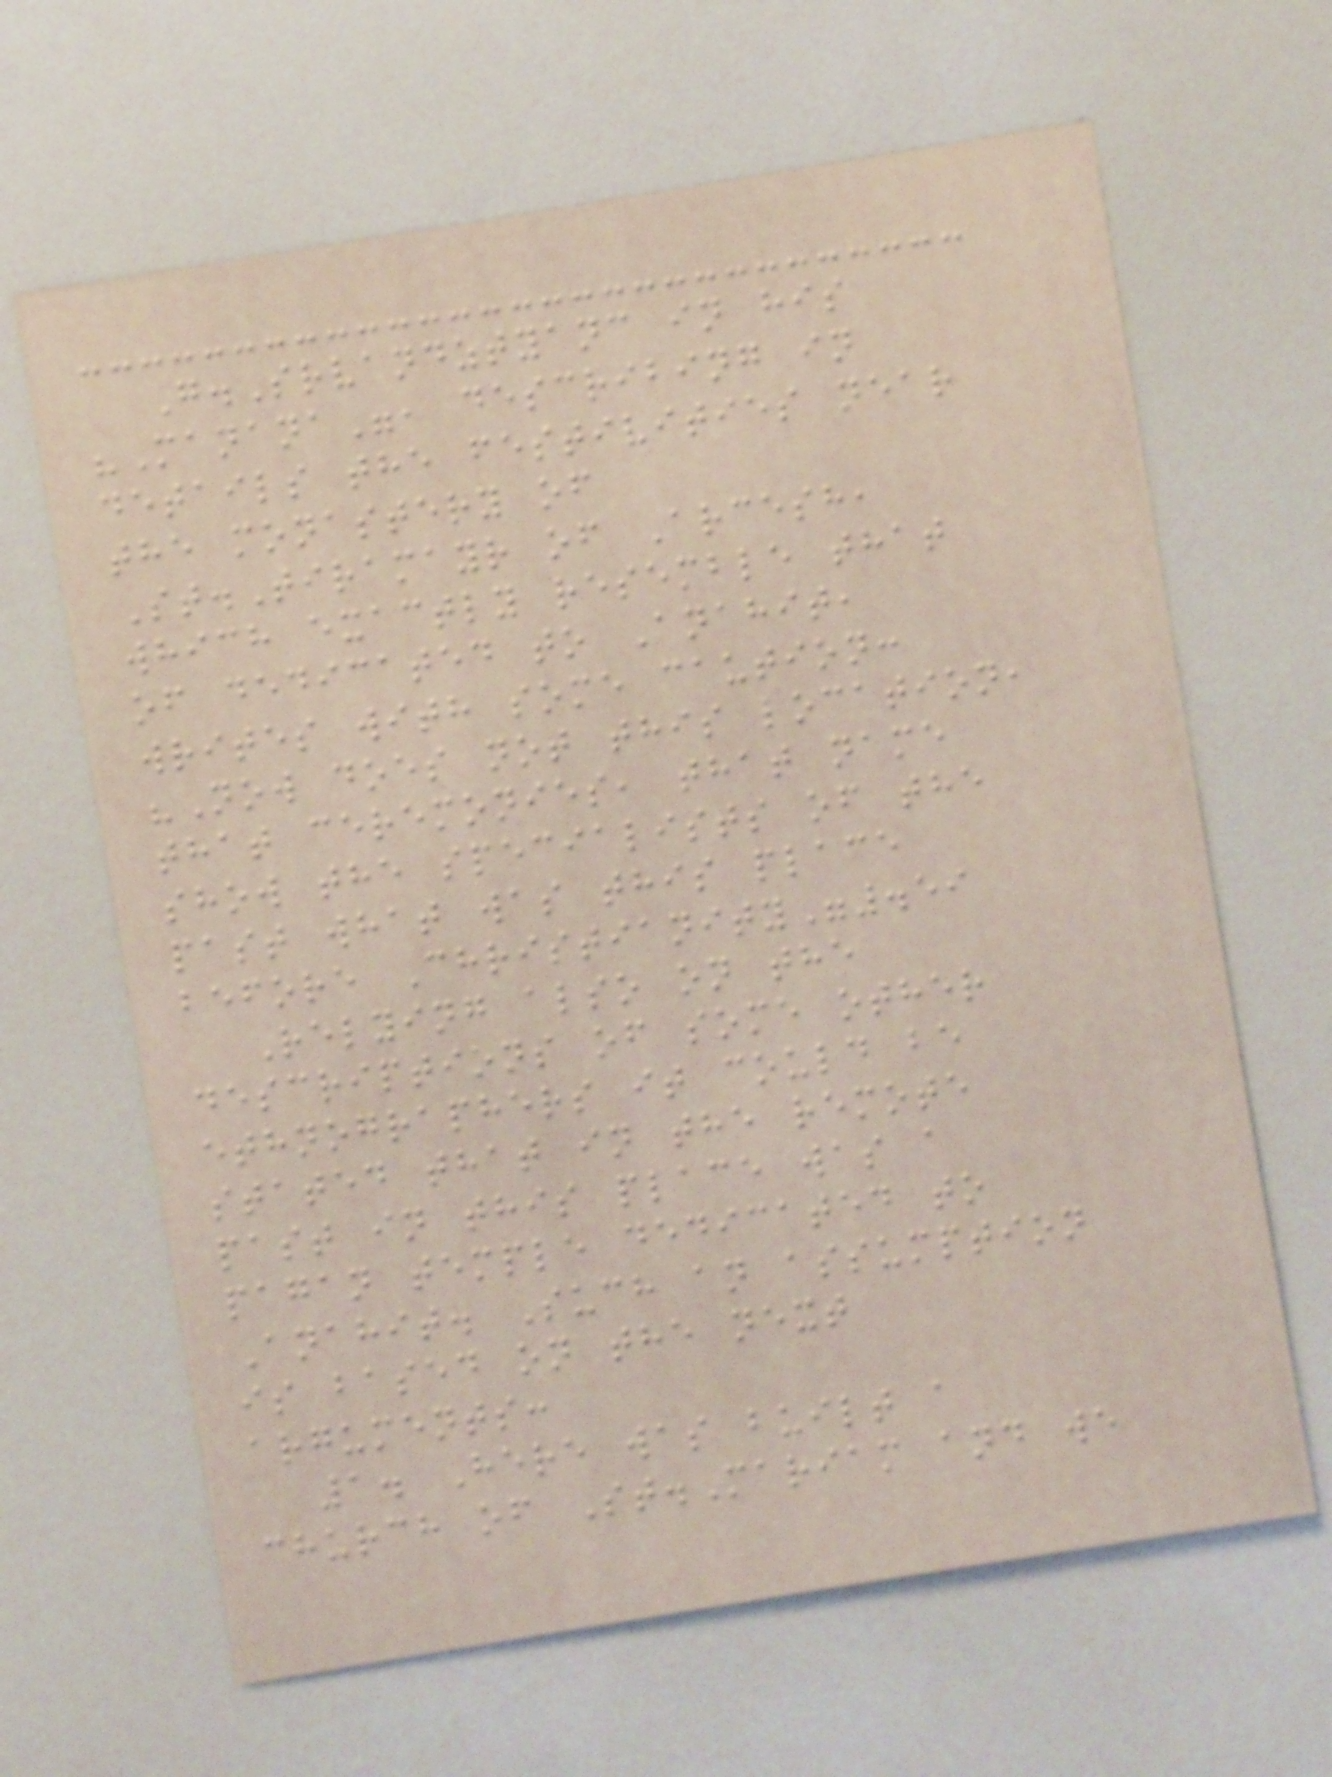G.Srvandztyanc in his
"Manana", describing in
details the festivities near
the monastery of
St.Tiramayr of Arcesh,
which exactly resemble that
of dedicated to Anahit,
writes with some caution:
"Now does not this location,
that ceremonies, that name
show the specialists of the
past what was this place
before Christianity".59
Relying also on the
descriptions of some other
ethnographers it could be
stated that in the remote
past in this place was a
pagan temple dedicated to
Anahit. Such an assumption
is based on the next
arguments:
1. Here was built a
church of St.Mariam and we
